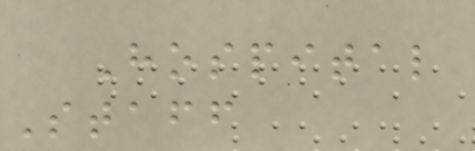Hospital
Staff
